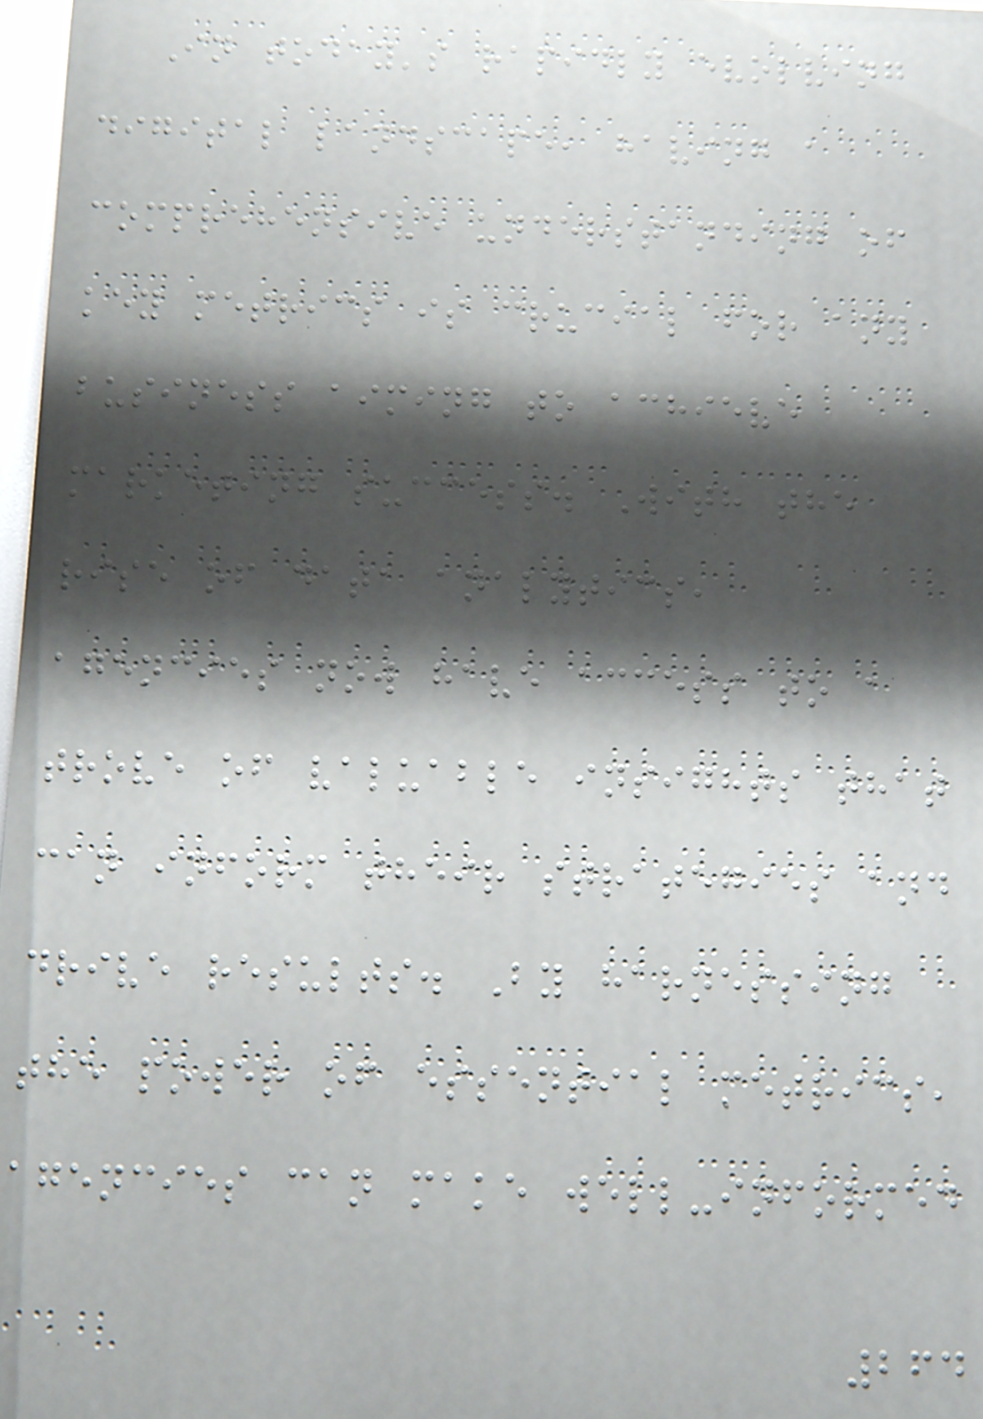In today's rapidly evolving
digital landscape, having a
comprehensive understanding of
key metrics is crucial for any
business aiming to achieve
marketing success. With the
rise of data analytics,
agencies now have access to a
trove of valuable insights that
can inform their strategies and
drive results. By harnessing
the power of essential metrics,
agencies can make well-informed
264
